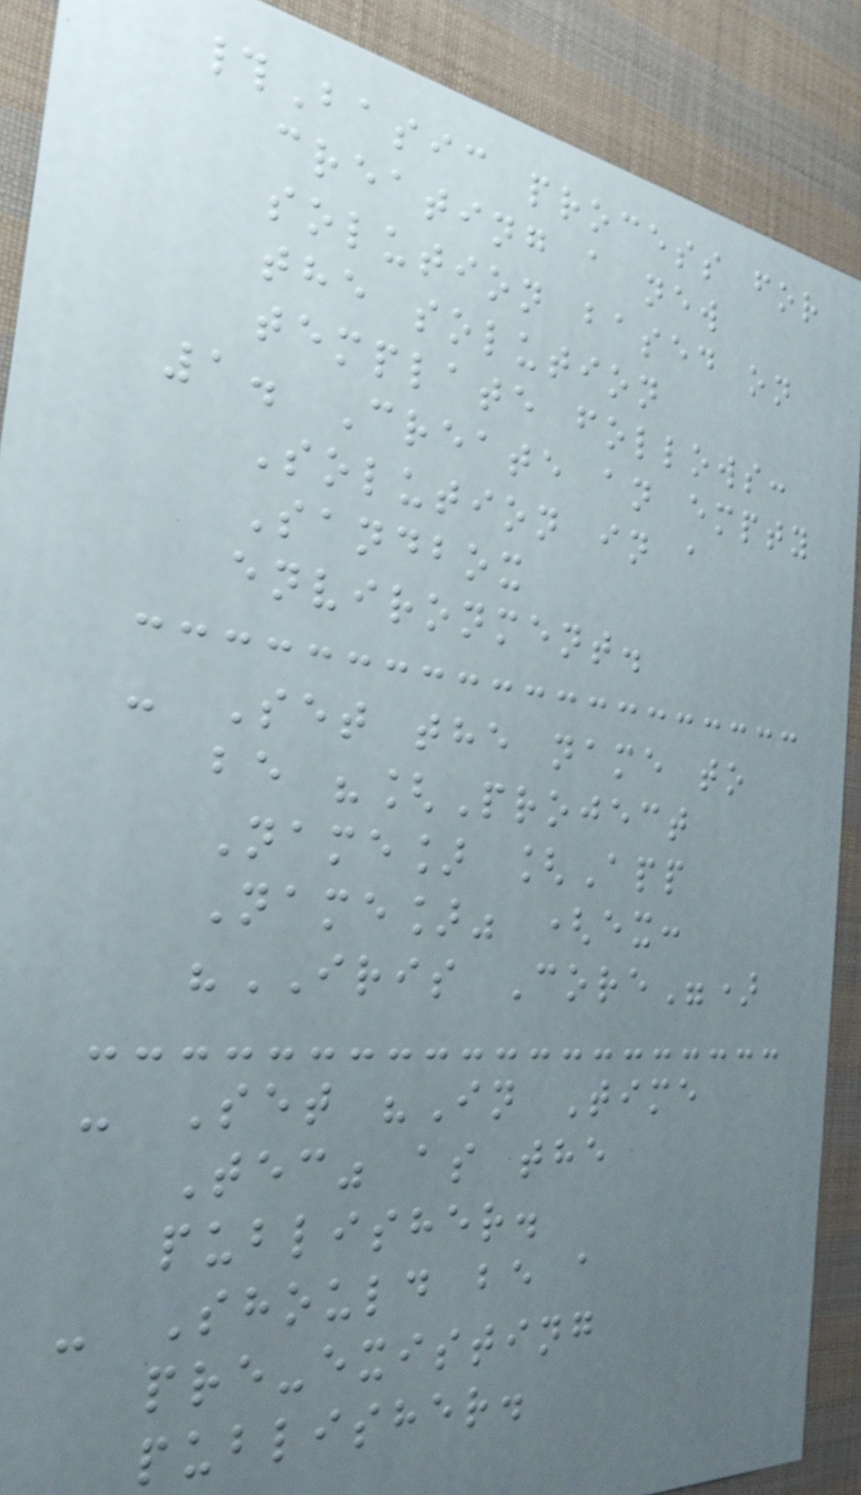#Basic process for
creating a new
solution based on
the solution
template follows:
1. Create an empty
Solution in a
Sandbox
environment.
- Set the name to
be "[Project
Name] [App
Name]" (ex:
"IRIS Core")
- Set "In Time
Tec" as the
publisher.
- Should be a
pre-existing
publisher.
